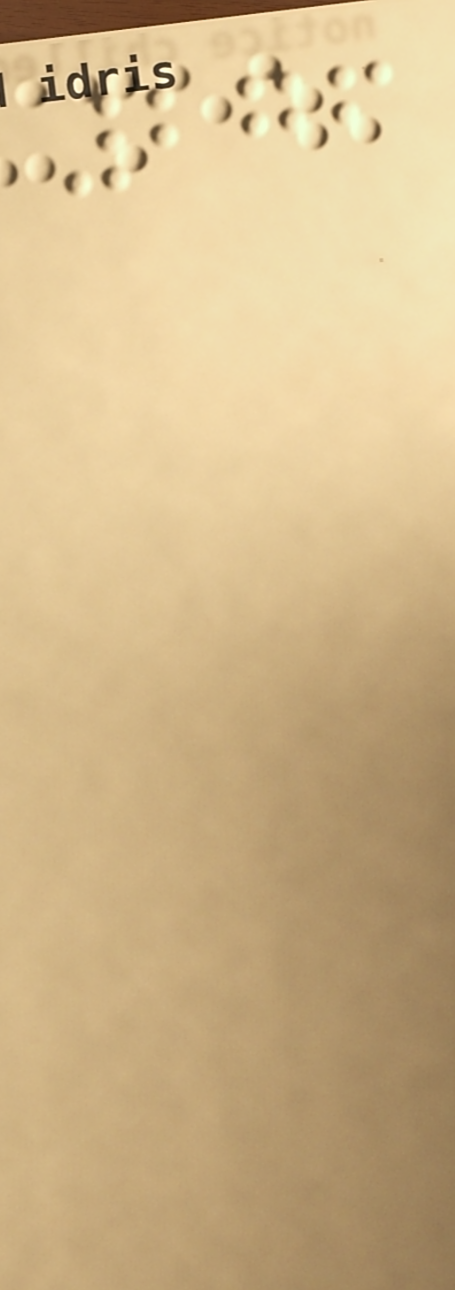276
